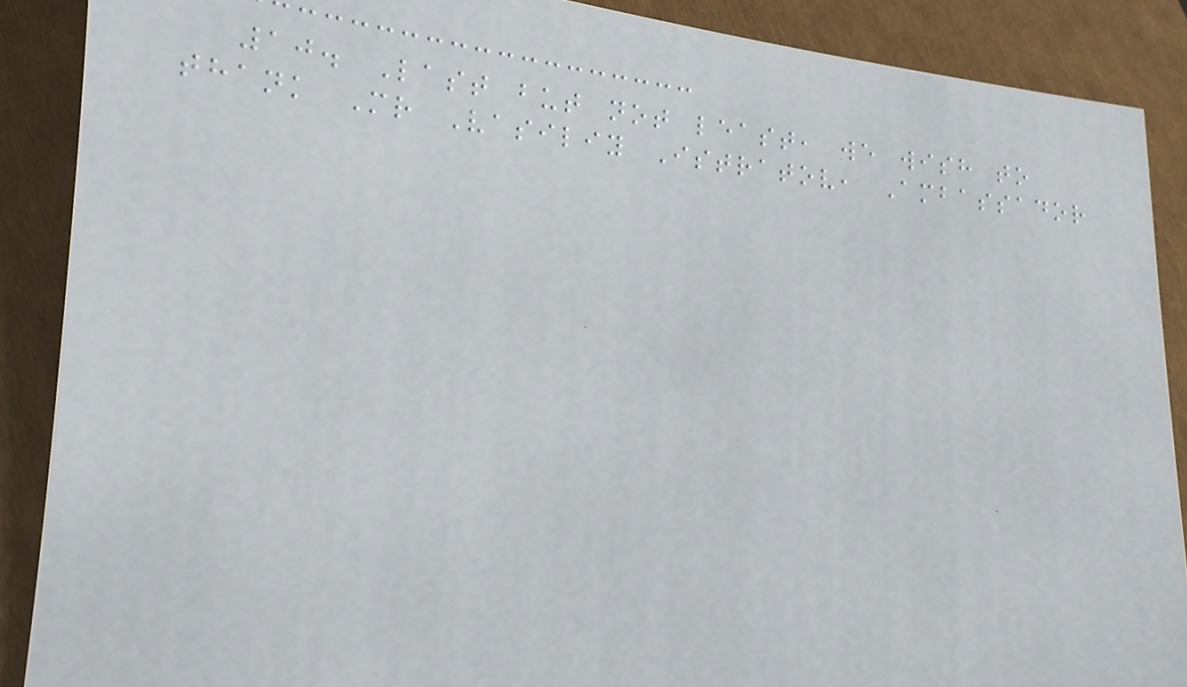10. Last but not least, we wish to
thank Mr Vasiliy Istratov, Ambassador
